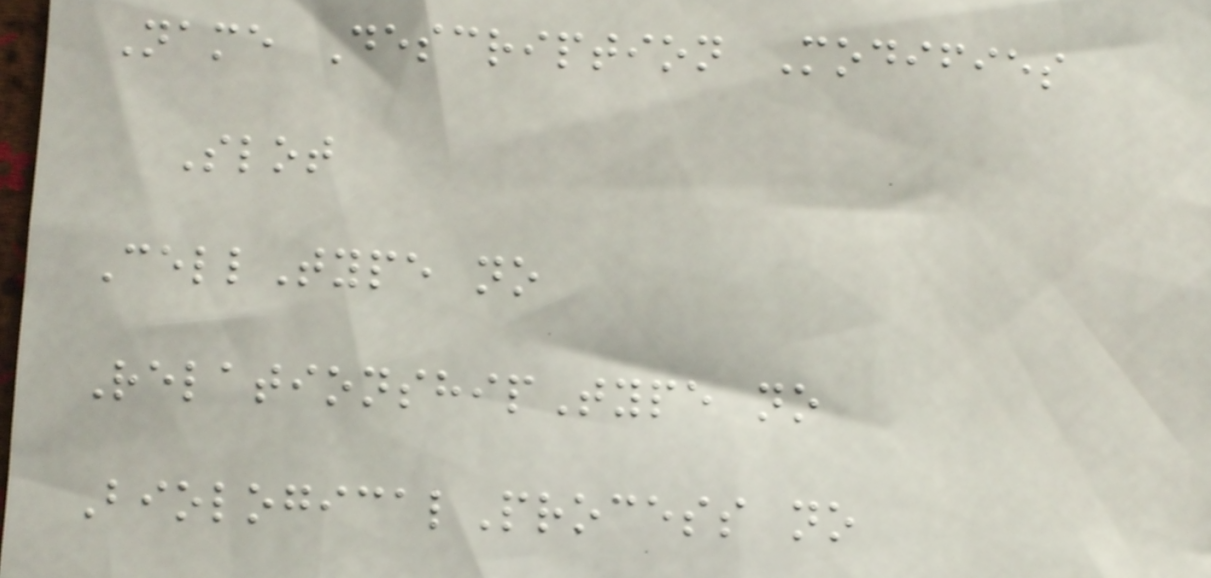Name Description Modifies
Slot
CellType no
RelationshipType no
BiologicalProcess no
